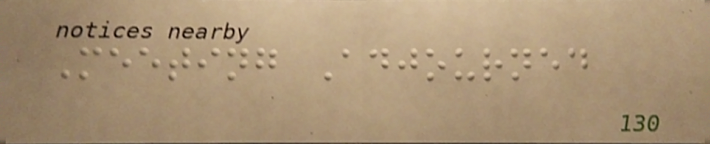Meeting Adjourned
